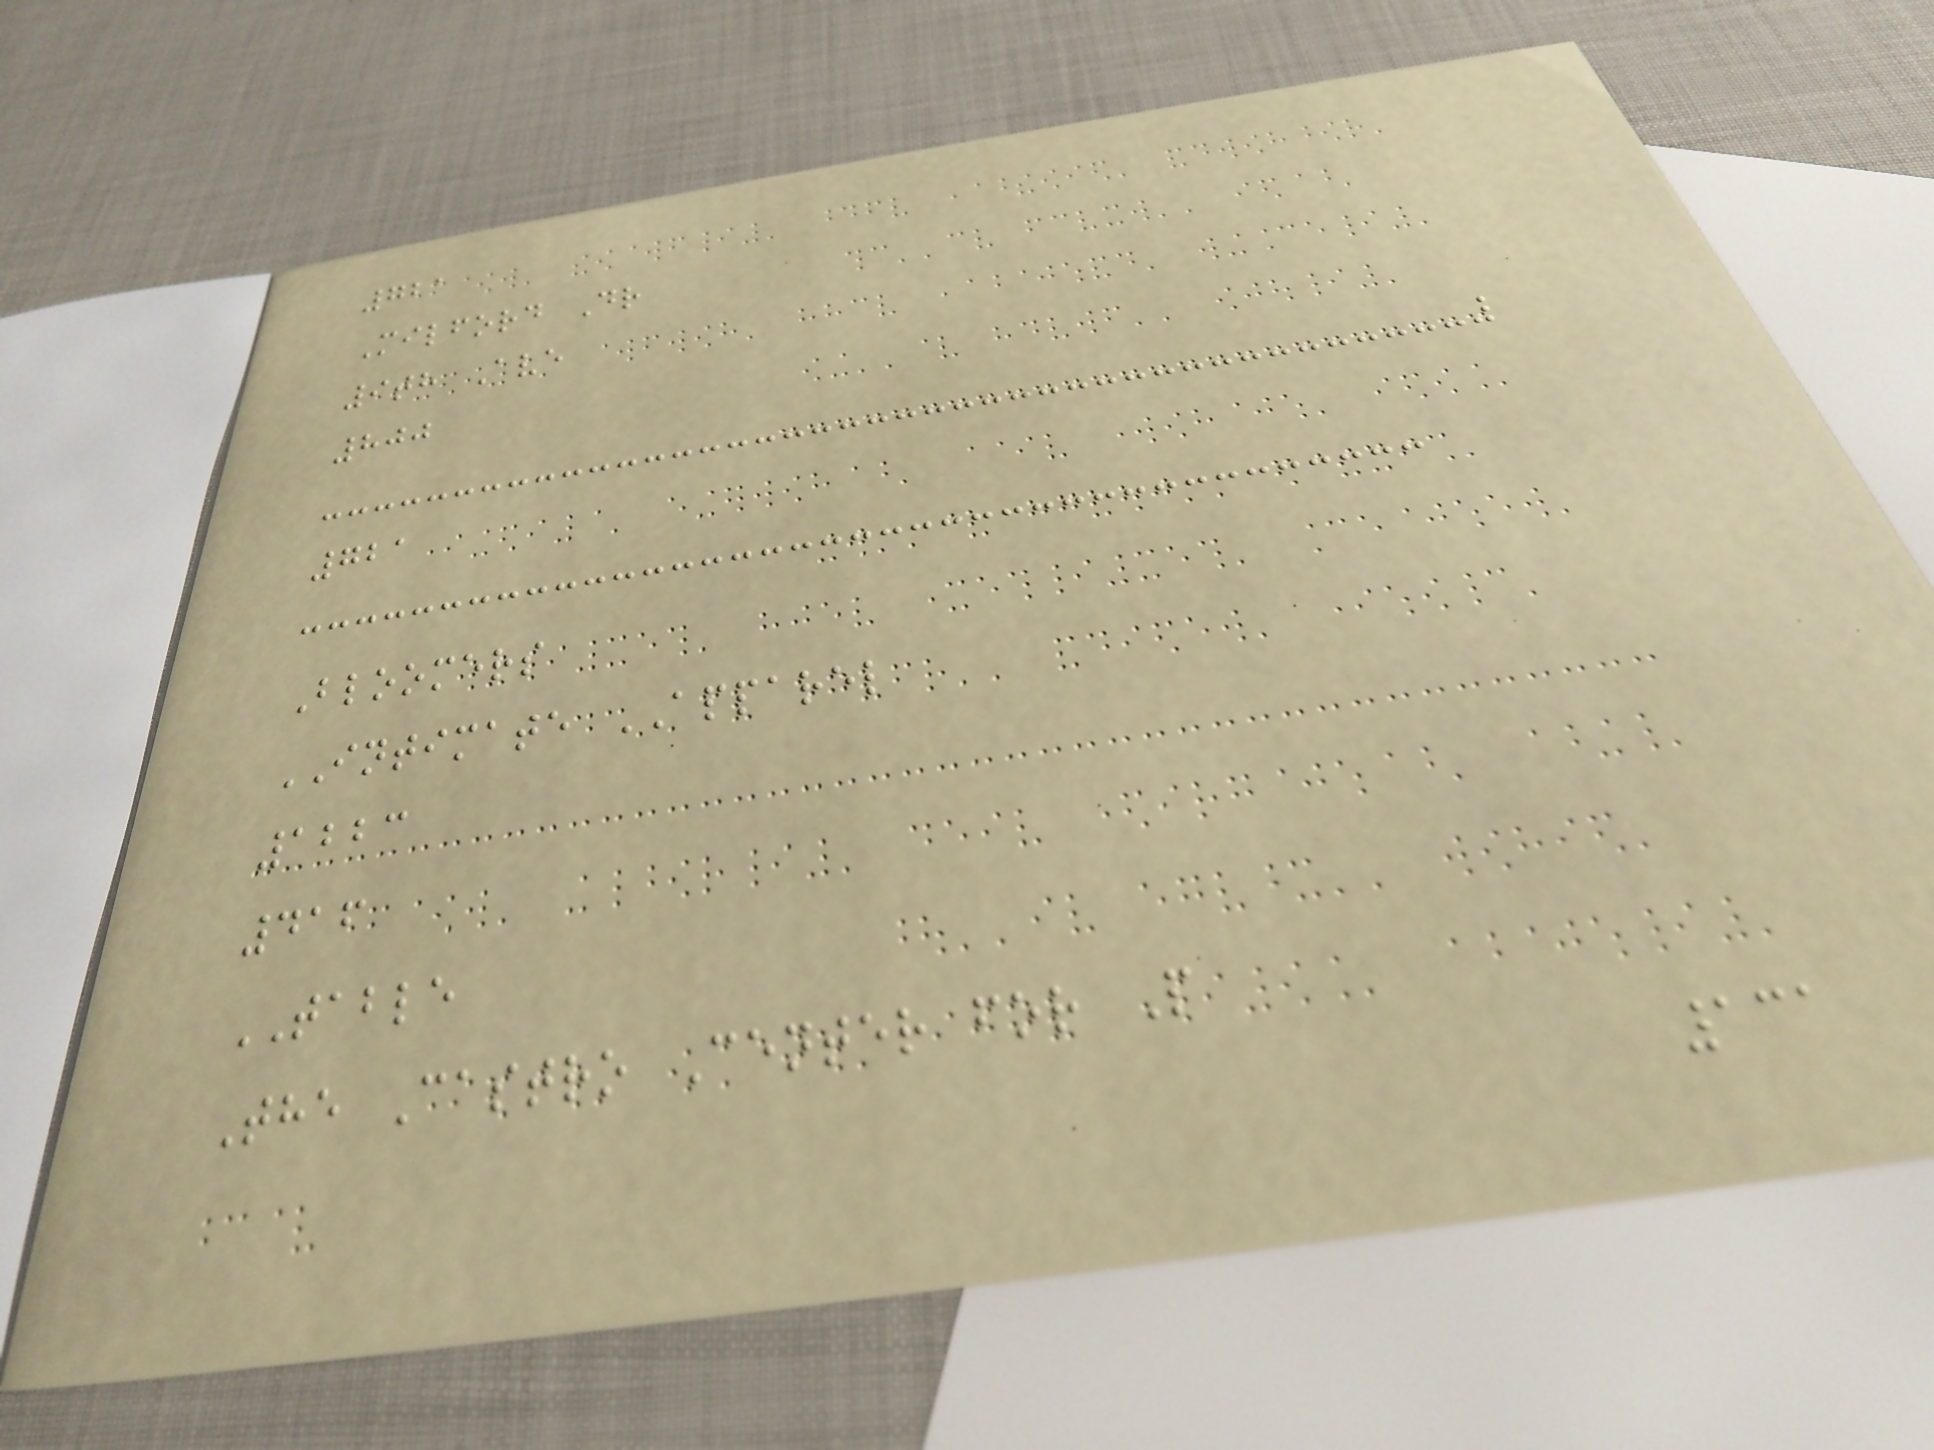721
Milford Dr
9th Ave
800
721
Bloomers
INTIMATE APPAREL
1223
416
TABLE
The Castro Center for P
131
